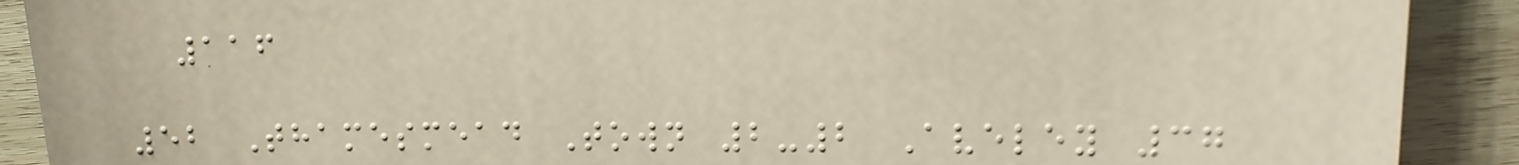116
52 Thamesmead Town 2-2 Aveley 37
